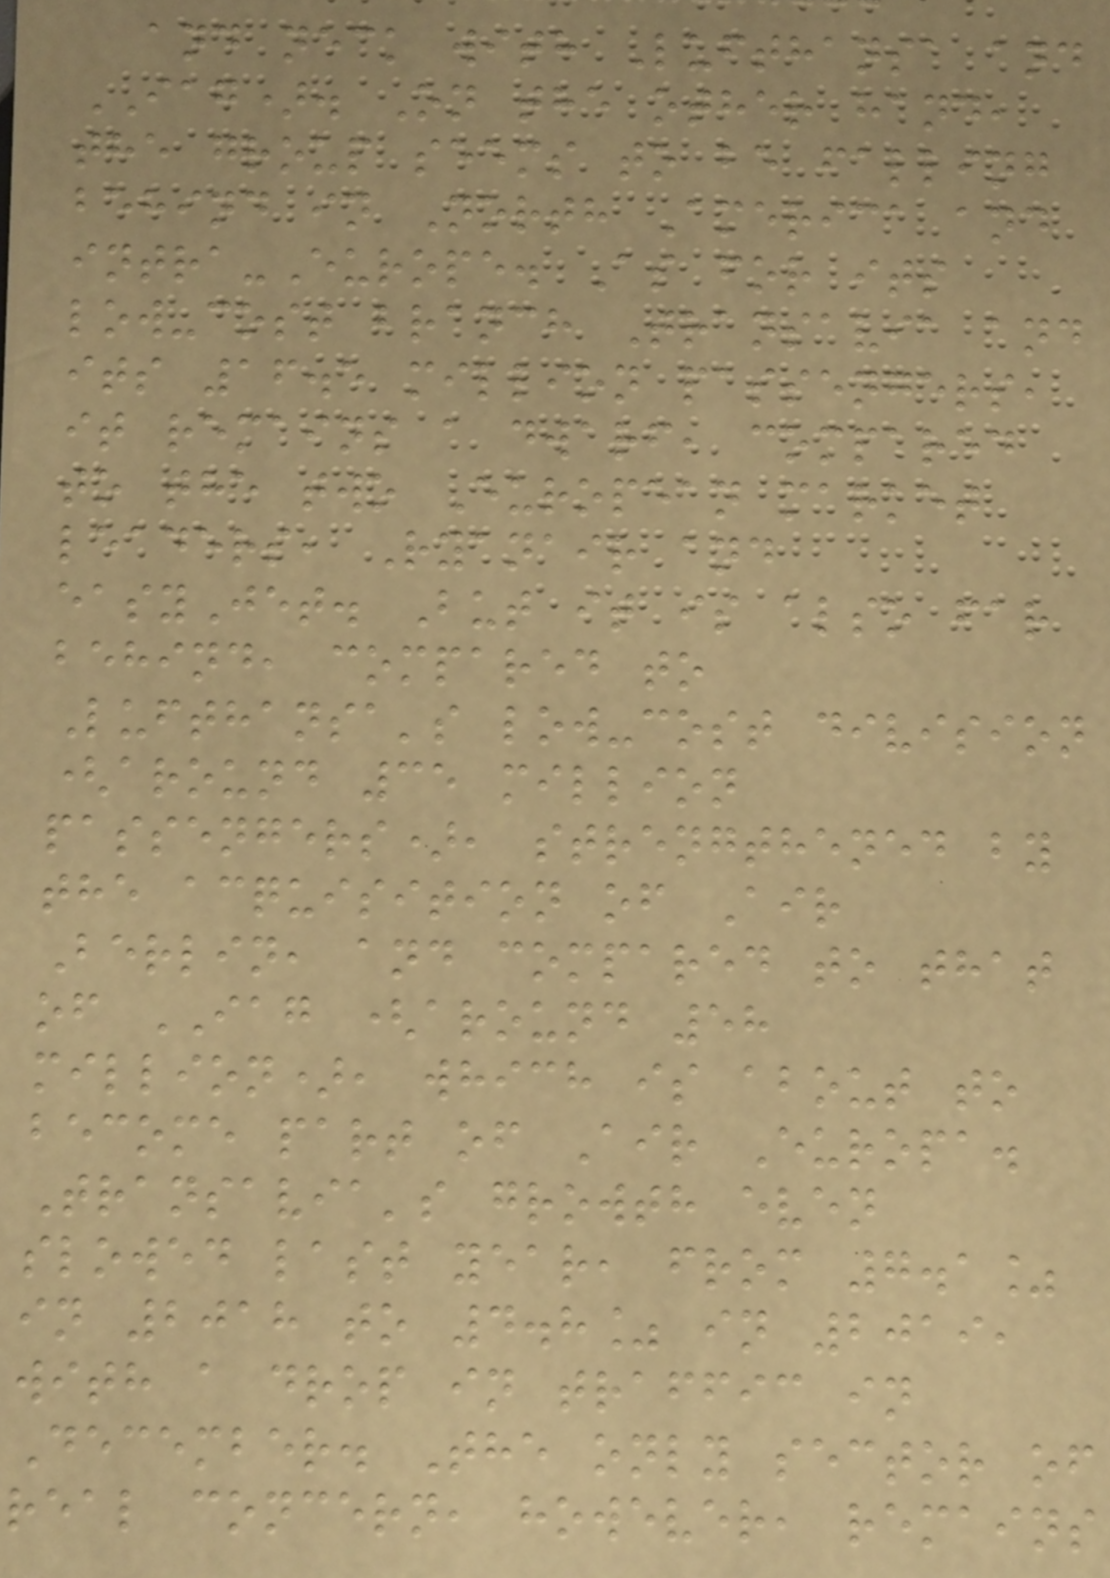and neck with Lufthansa and
IAG). On the other hand,
the group seems to be falling
behind in North America and
intra-Europe. As for its
low-cost branch Transavia and
its 16.5 million passengers,
it remains a dwarf, compared
to the two European market
leaders, Ryanair and
easyJet. But it is also far
behind, compared to
Lufthansa's low-cost division
(around 35 million
passengers), strengthened by
the acquisition of Air
Berlin, and compared to that
of IAG (around 58
million), which is about to
become part of Air Europa.
Transavia's growth even
slowed last year, from 7.1%
in 2018 to 4.8% in 2019,
with a drop in traffic in
December. The only sector of
real concern, however, remains
